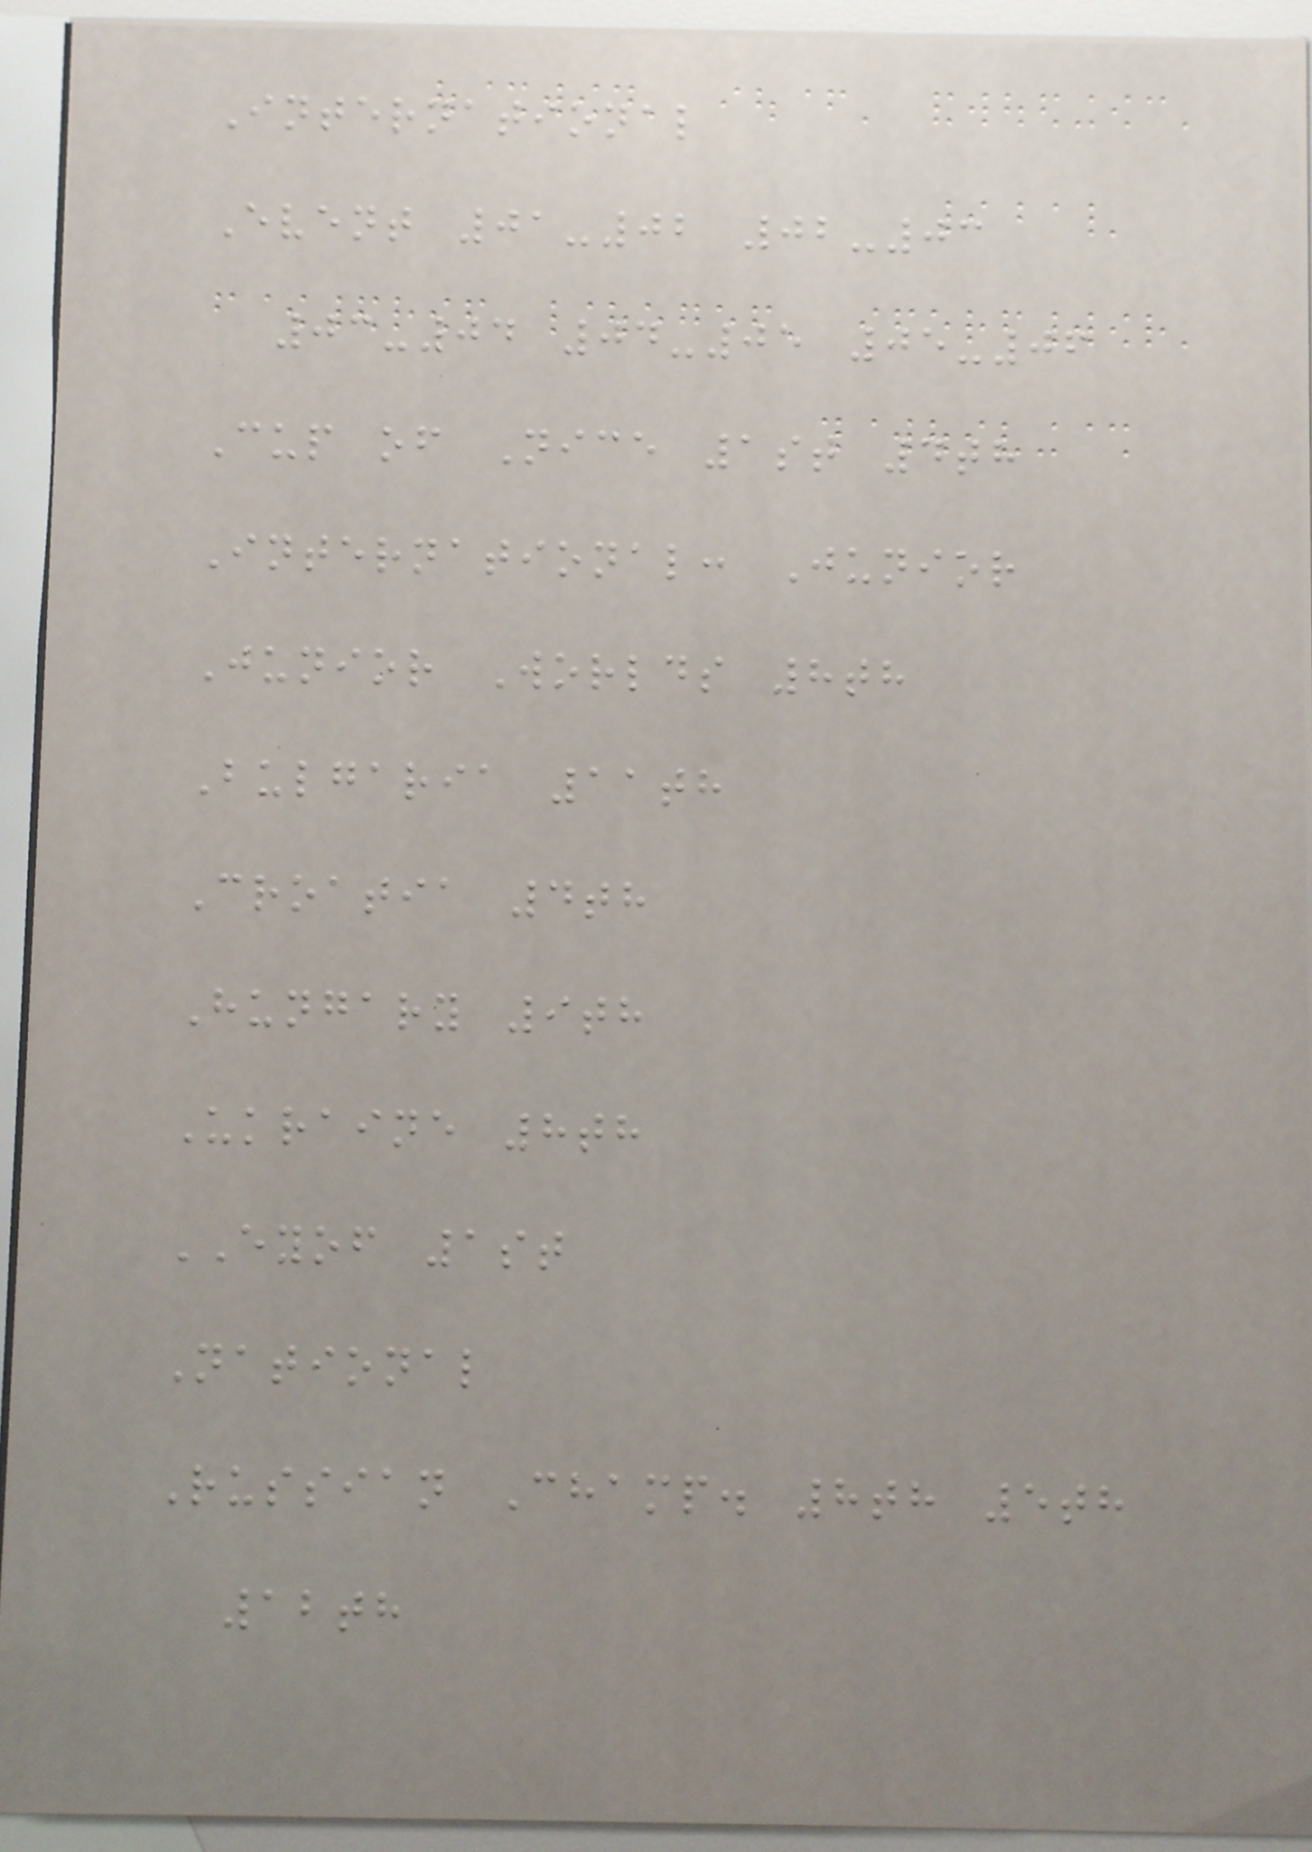International
Event 01-02 02-03
03-04 04-05 05-06
Cup of Nice 1st 4th
International: Junior
Junior Worlds 8th
Bulgaria 11th
Croatia 4th
Hungary 9th
Ukraine 8th
EYOF 1st
National
Russian Champ. 8th 5th
12th
